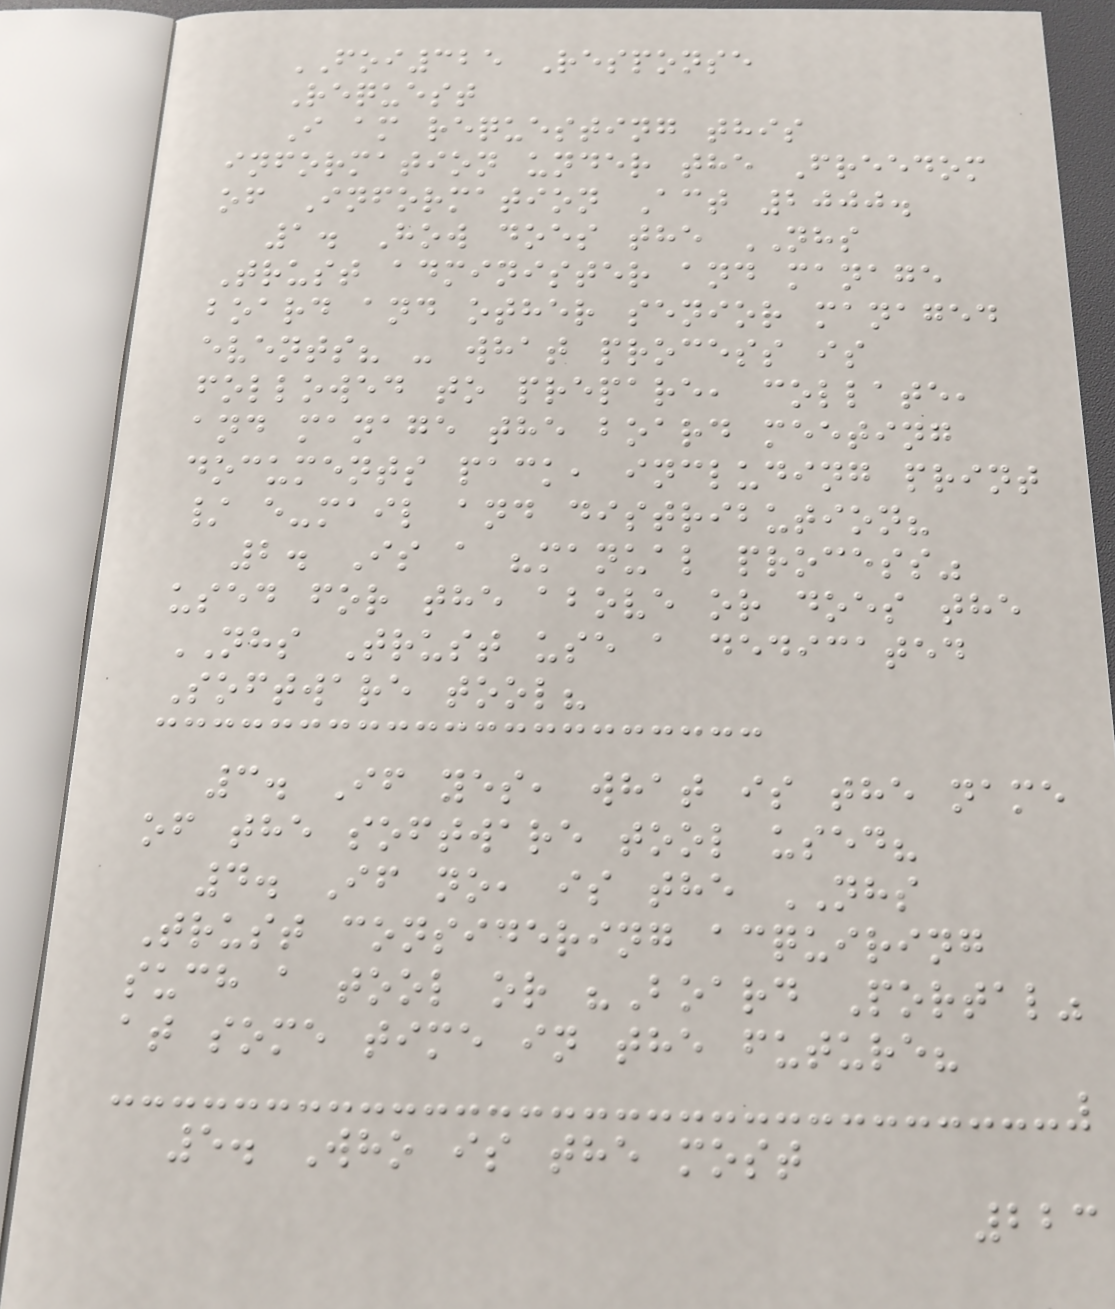FOI325 Response
Request
I am requesting this
information under the Freedom
of Information Act 2000.
1. How does the NHS
Trust administer and manage
board and other senior managed
events? - what process is
followed to prepare, collate,
and manage the board meeting
documents pack, including print
/ e-mail and distribution?
2. Is a "manual process"
used for the above or does the
NHS Trust use a dedicated
Software tool?
3. If yes, what is the name
of the software tool used?
4. If no, is the NHS
Trust considering acquiring
such a tool or "Board Portal"
at some time in the future?
5. Who is the most
223
